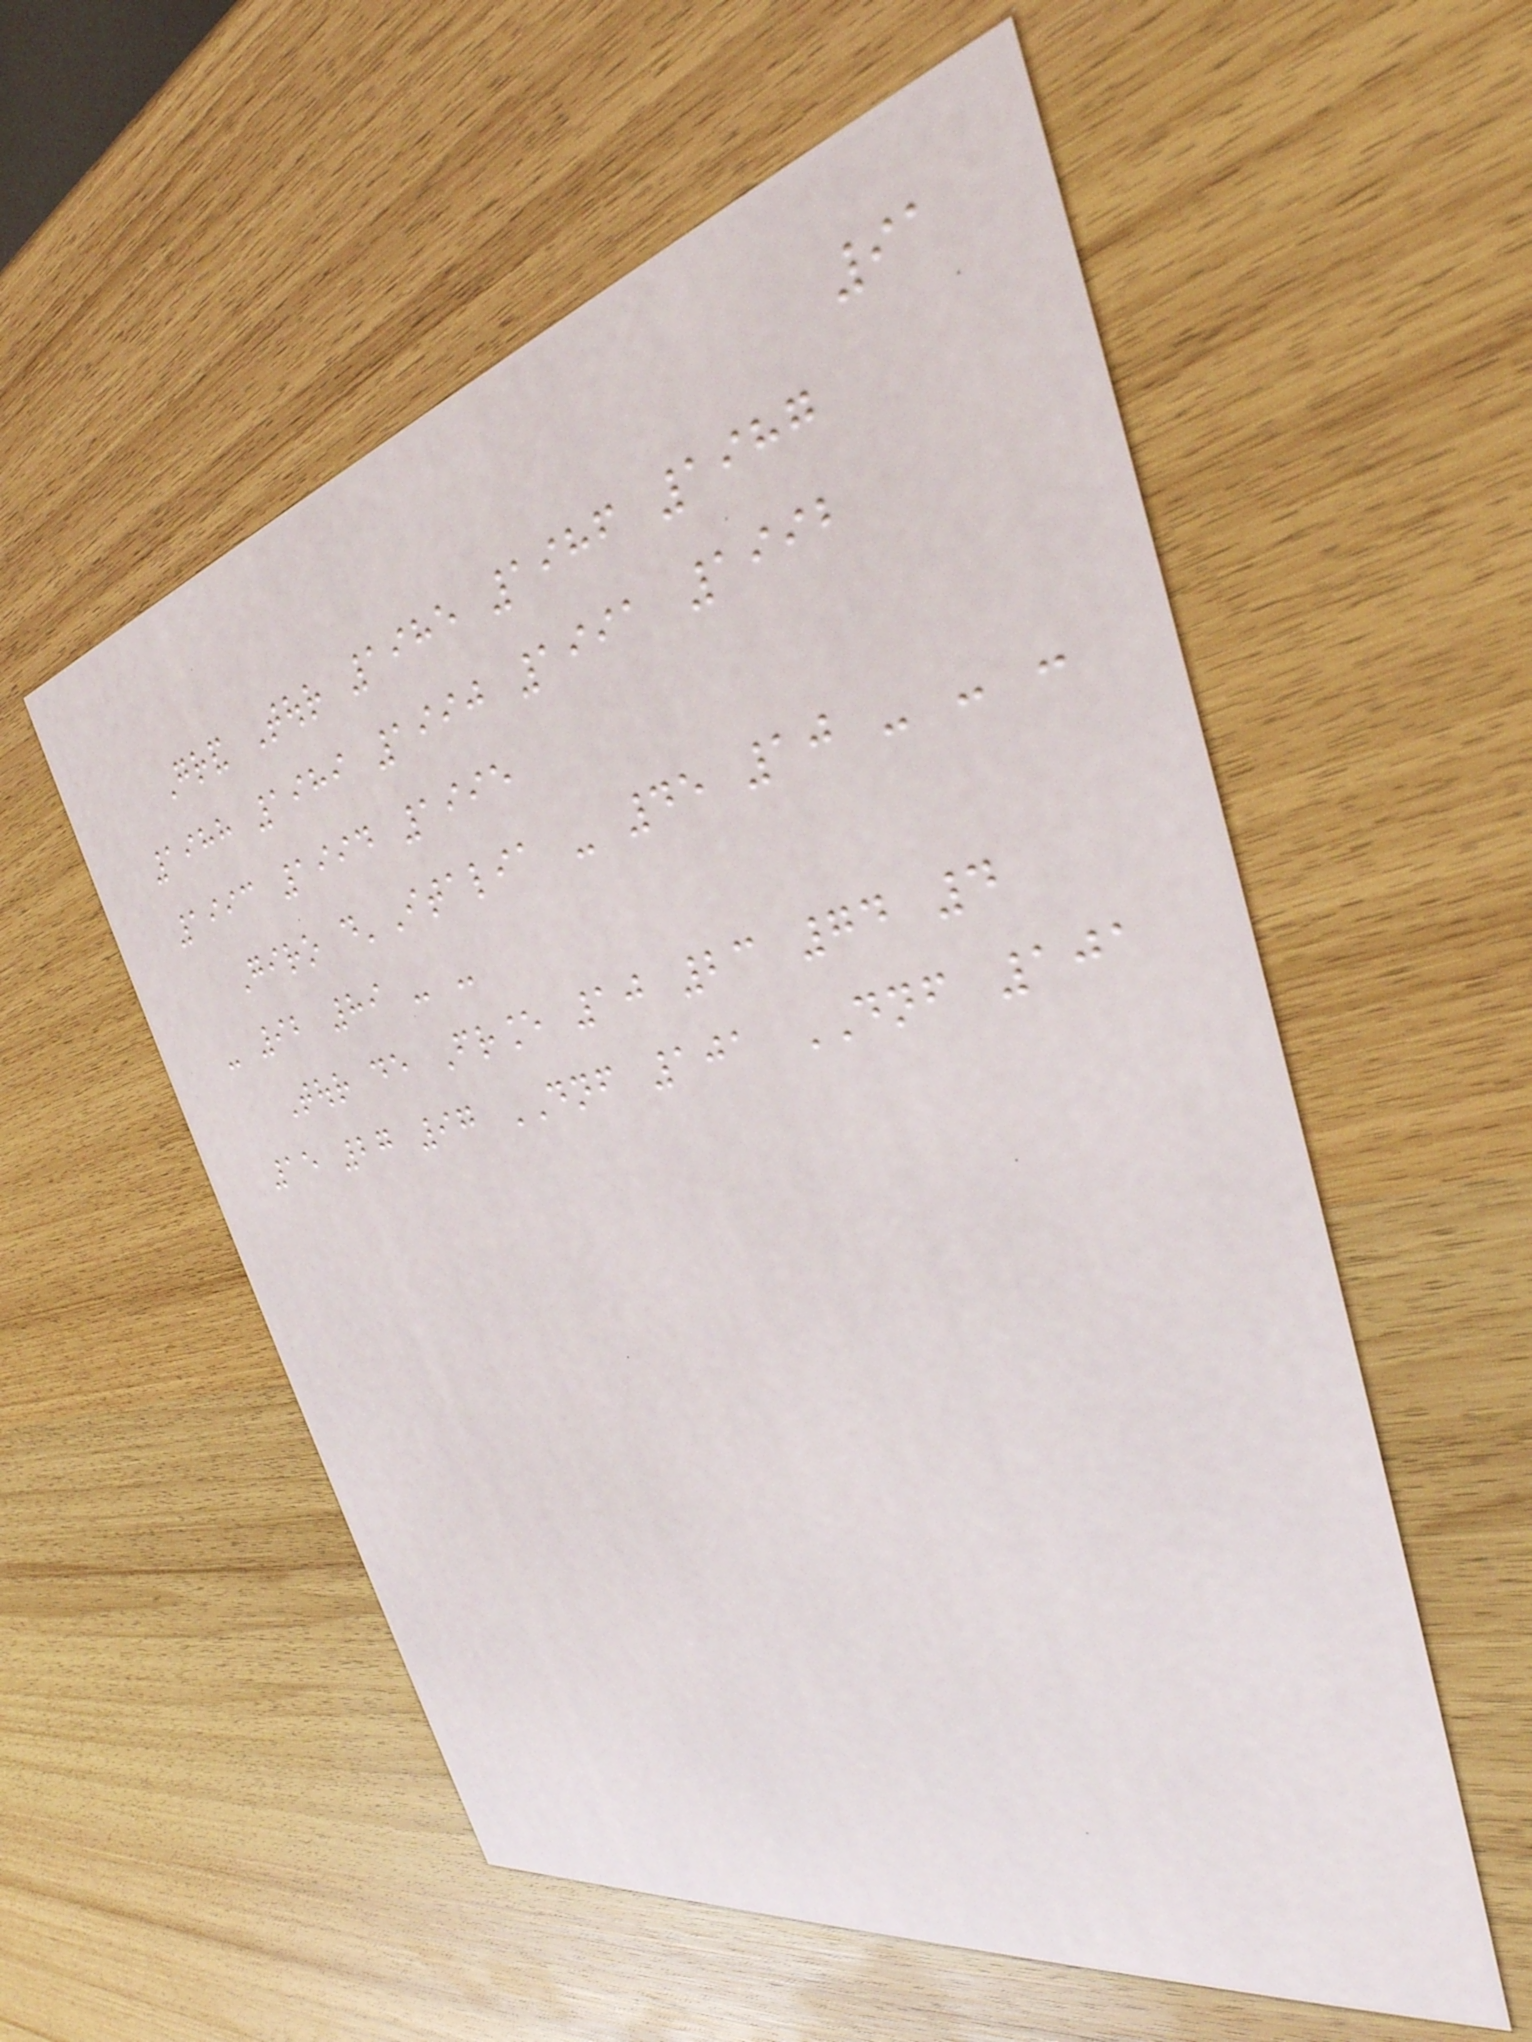91
Grand Tour 1985 1986 1987
1988 1989 1990 1991 1992
1993 1994 1995
Giro d'Italia - 45 10 - - -
- 92 89 - -
Tour de France 10 23 74 4
15 27 97 DNF 101 DNF 101
